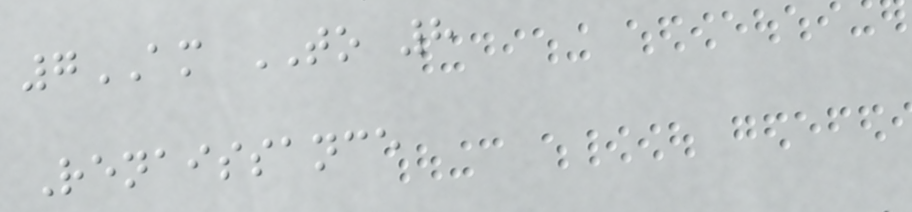7AM TO 8
Renaissance
